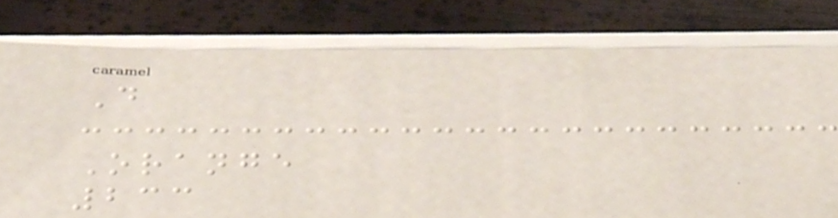D
Orange
233
